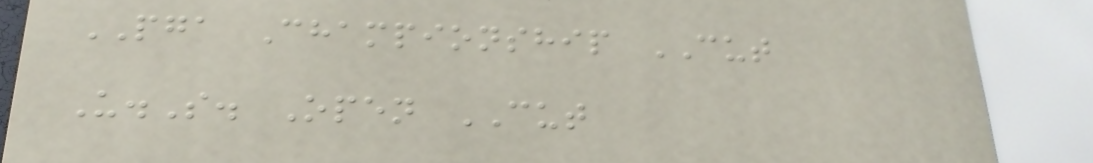PGA Championship CUT
U.S. Open CUT
